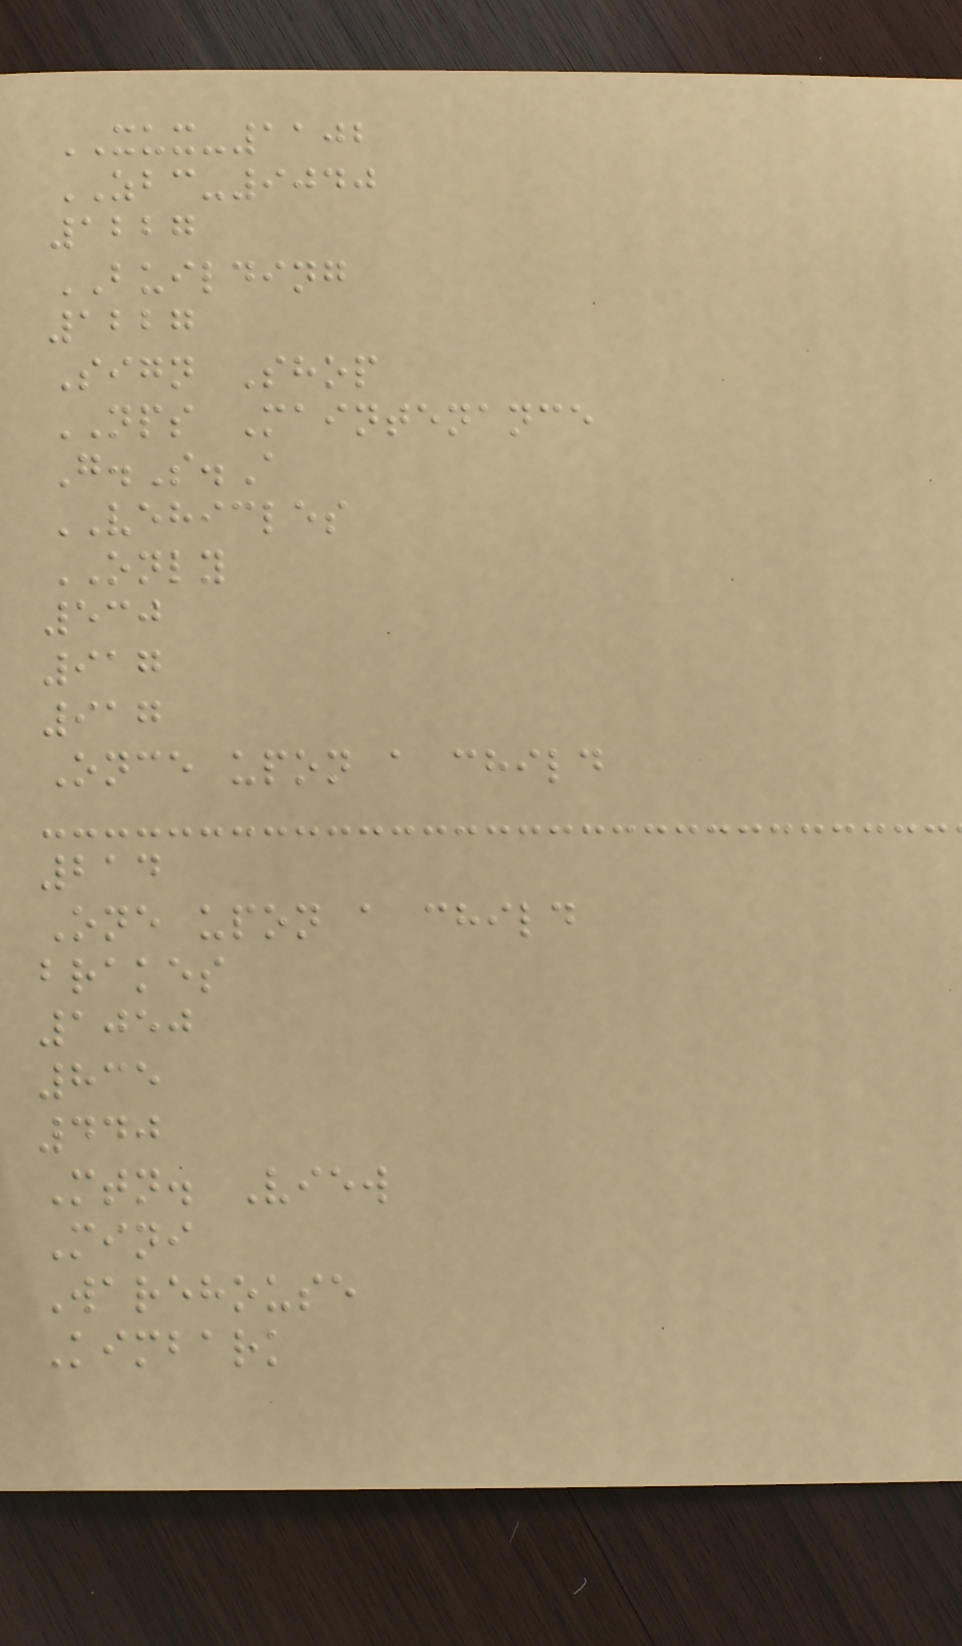XUX-1102
ZBC-9040
1227
BUILDING
1227
Sign Shop
NPS Maintenance
G.S.A
VEHICLES
ONLY
530
917
917
Once upon a child
214
One upon a child
brakes
1050
835
440
Mtn. View
Mini
Warehouse
Kimbark
